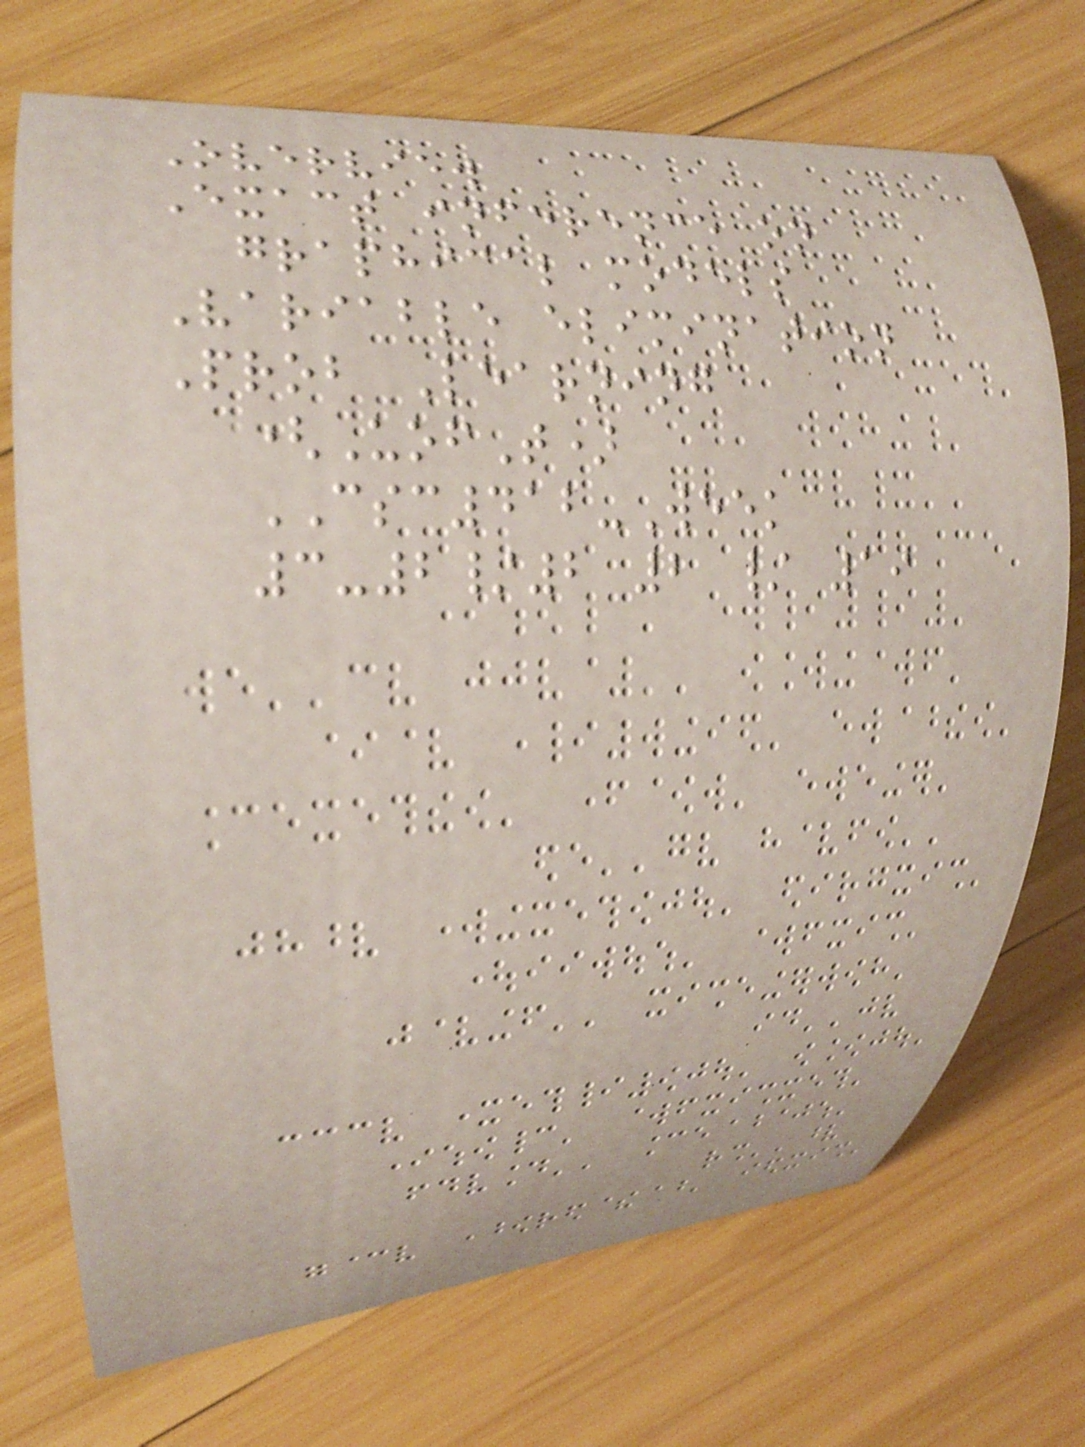Overview
Exact inference on
graphical models
Variable elimination
Prob Learning
(UofT)
CSC412-Week
3-2/2 2 / 19
